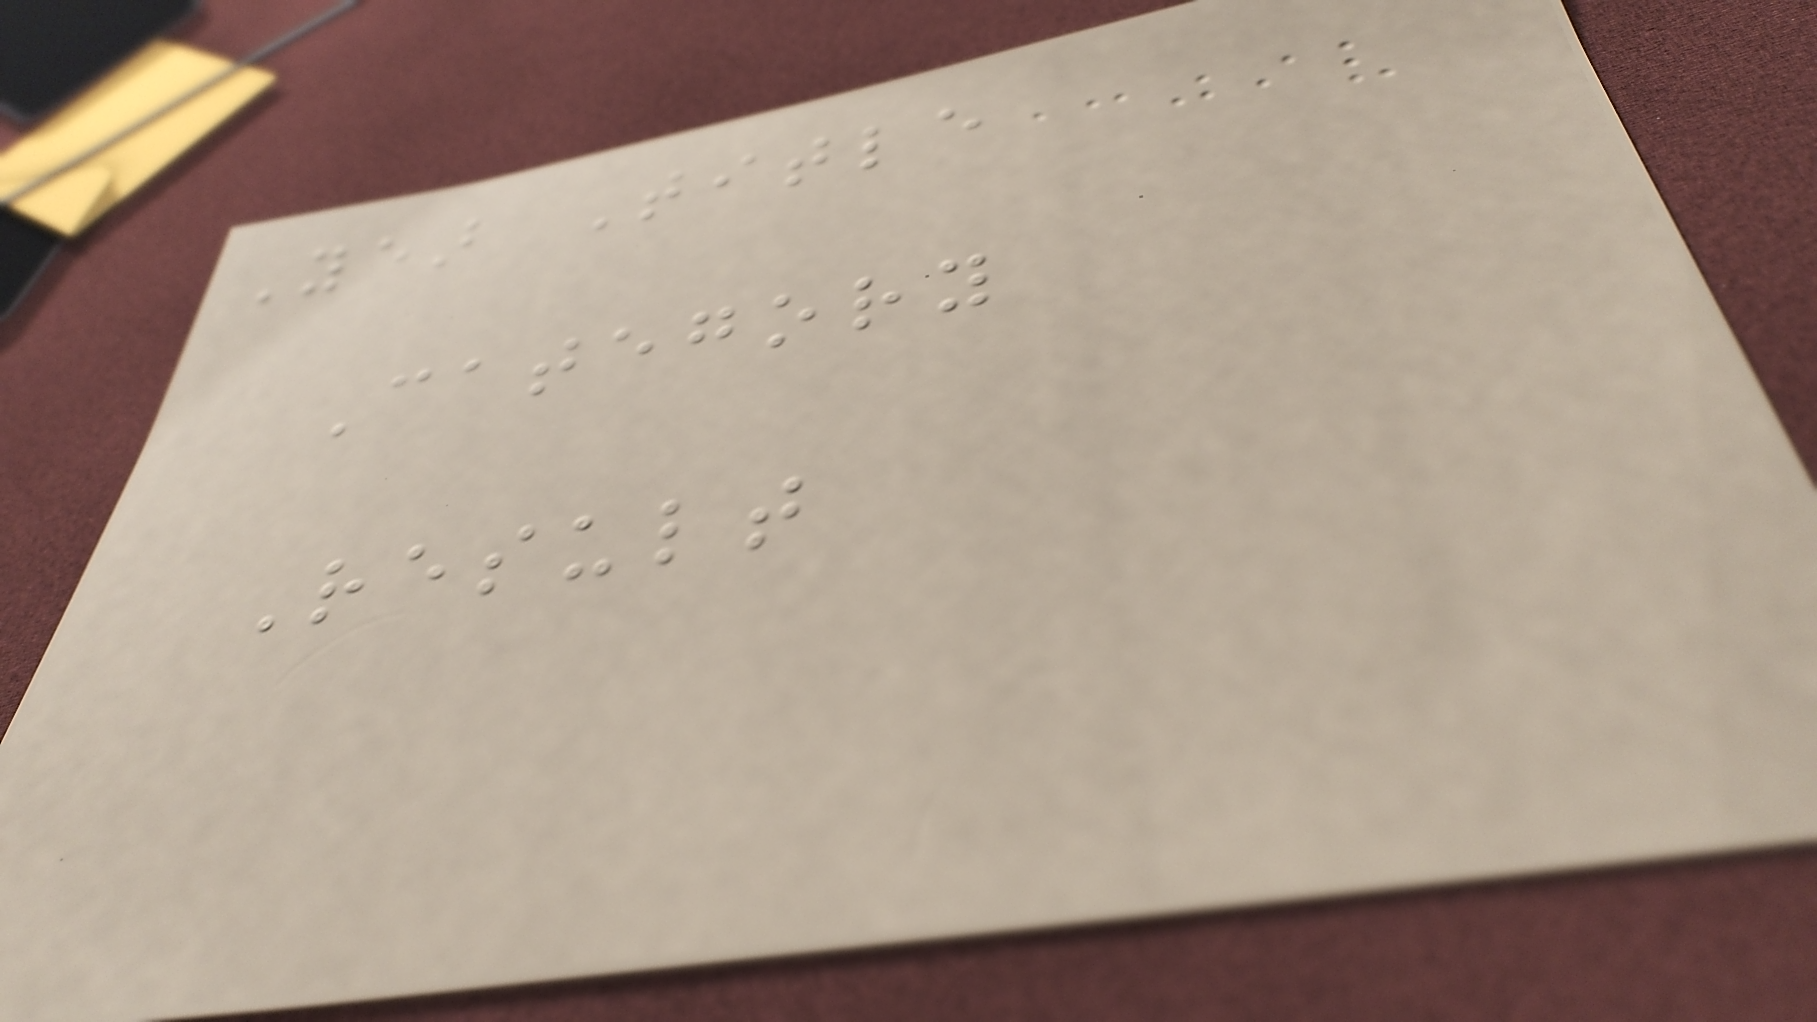Year Title
Category
Result
